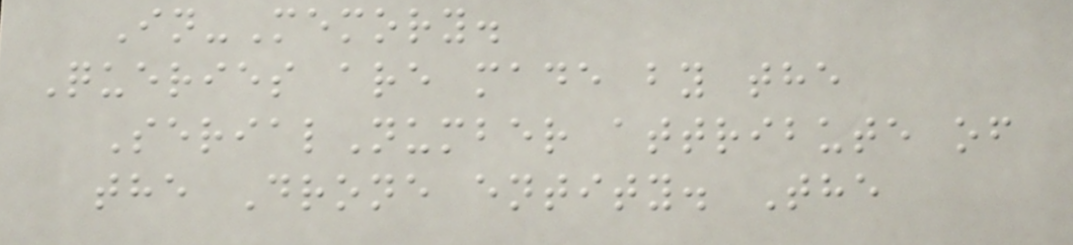In-Memory.
Queries are made by the
SerialNumber attribute of
the Drone entity. The
